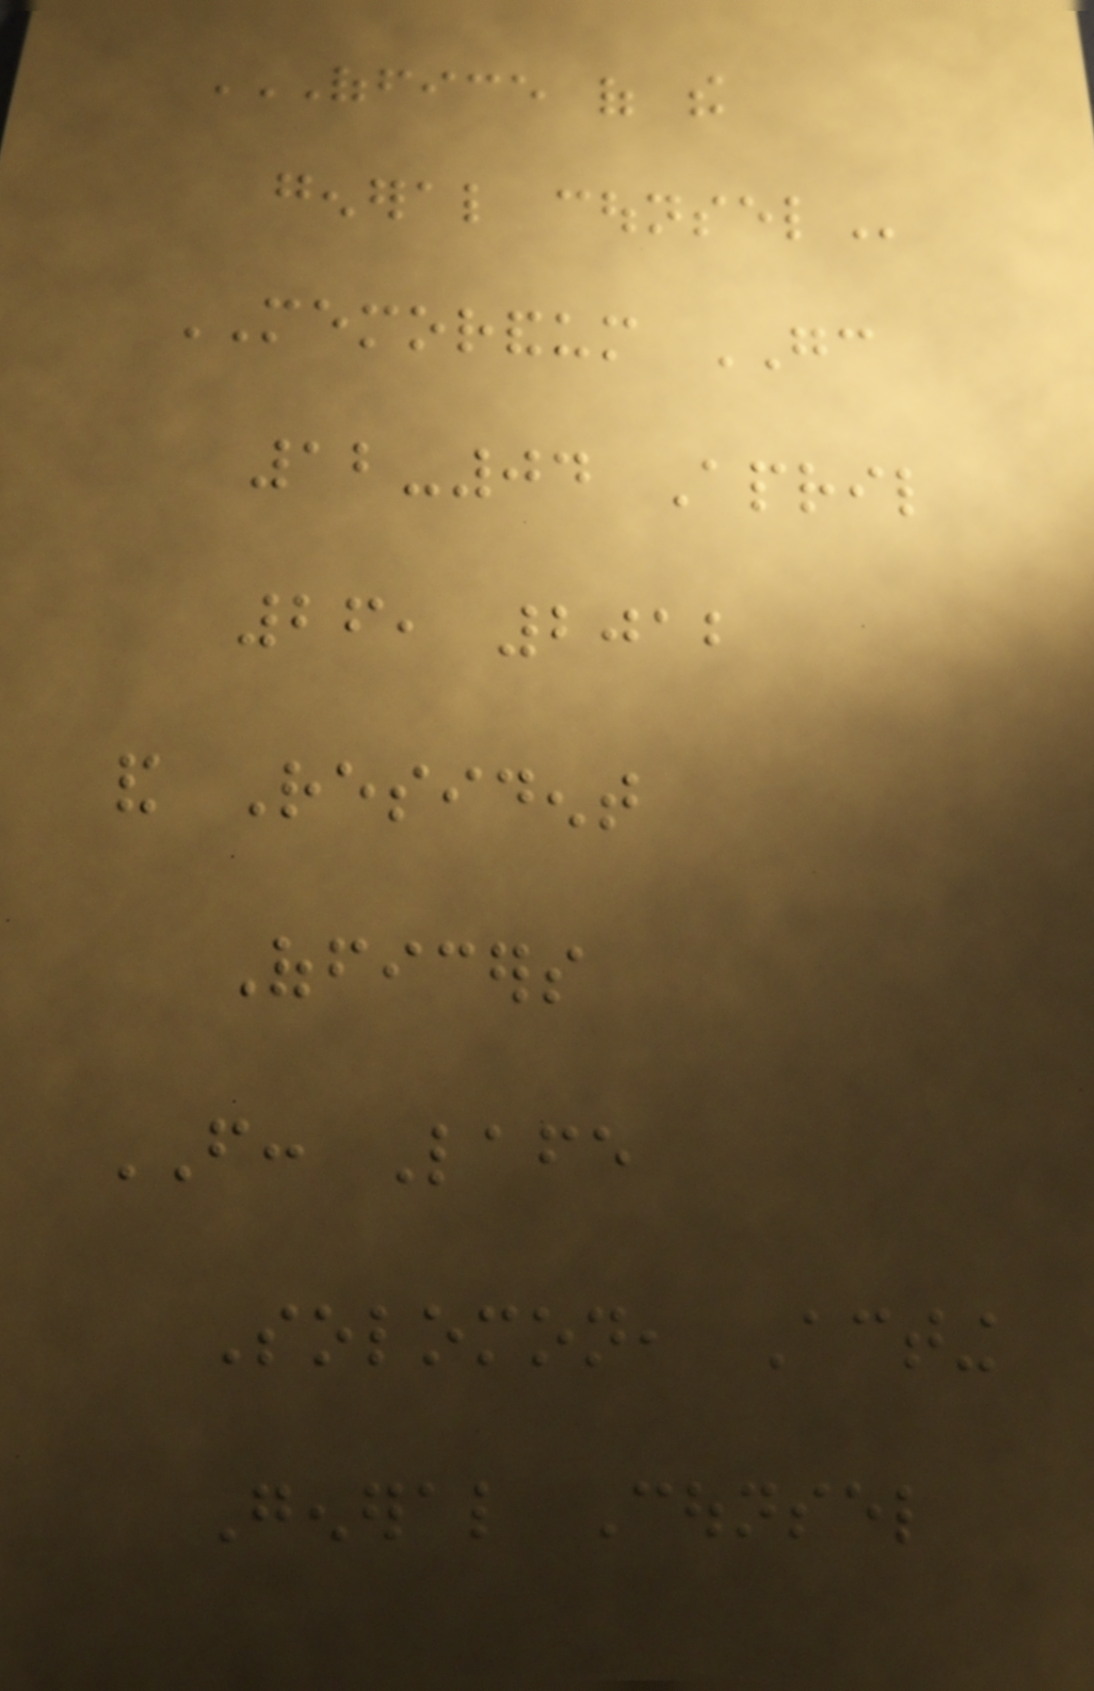OFFICE OF THE
GENERAL COUNSEL
MEMORANDUM GC
12-04 April
26, 2012
and Resident
Officers
FROM: Lafe
Solomon, Acting
General Counsel
